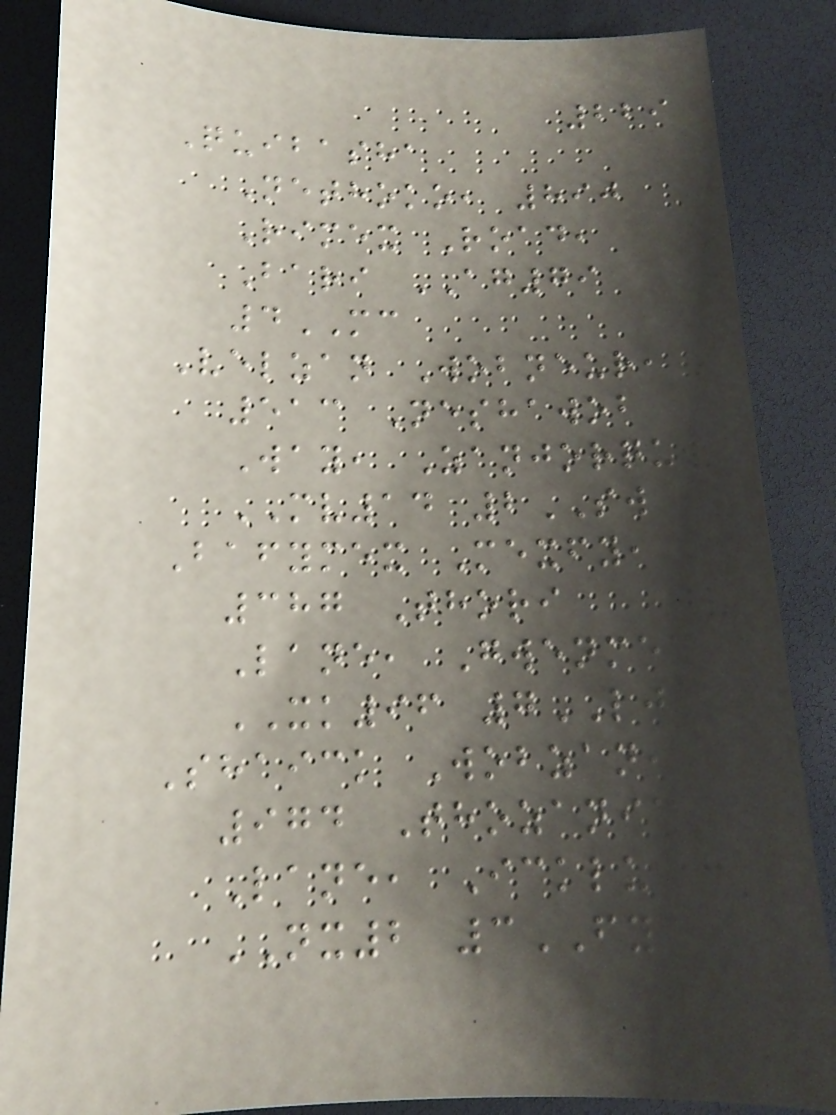229
Quibasha
Nethoko, 890
Rimex Road,
Bari AG79
4MC
Velzan Wobneur,
513 Neshawob
Way, Zanjorqui
MV14 2SW
Bafymex Mexfy,
387 Thori
Lane, Gwenmex
XK96 7LJ
Shaick Wobzan,
974 Thozanick
Lane, Icklu
NX2 3FY
